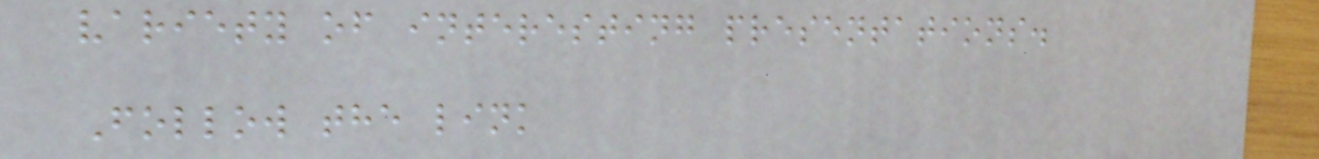variety of interesting presentations.
Follow the link
